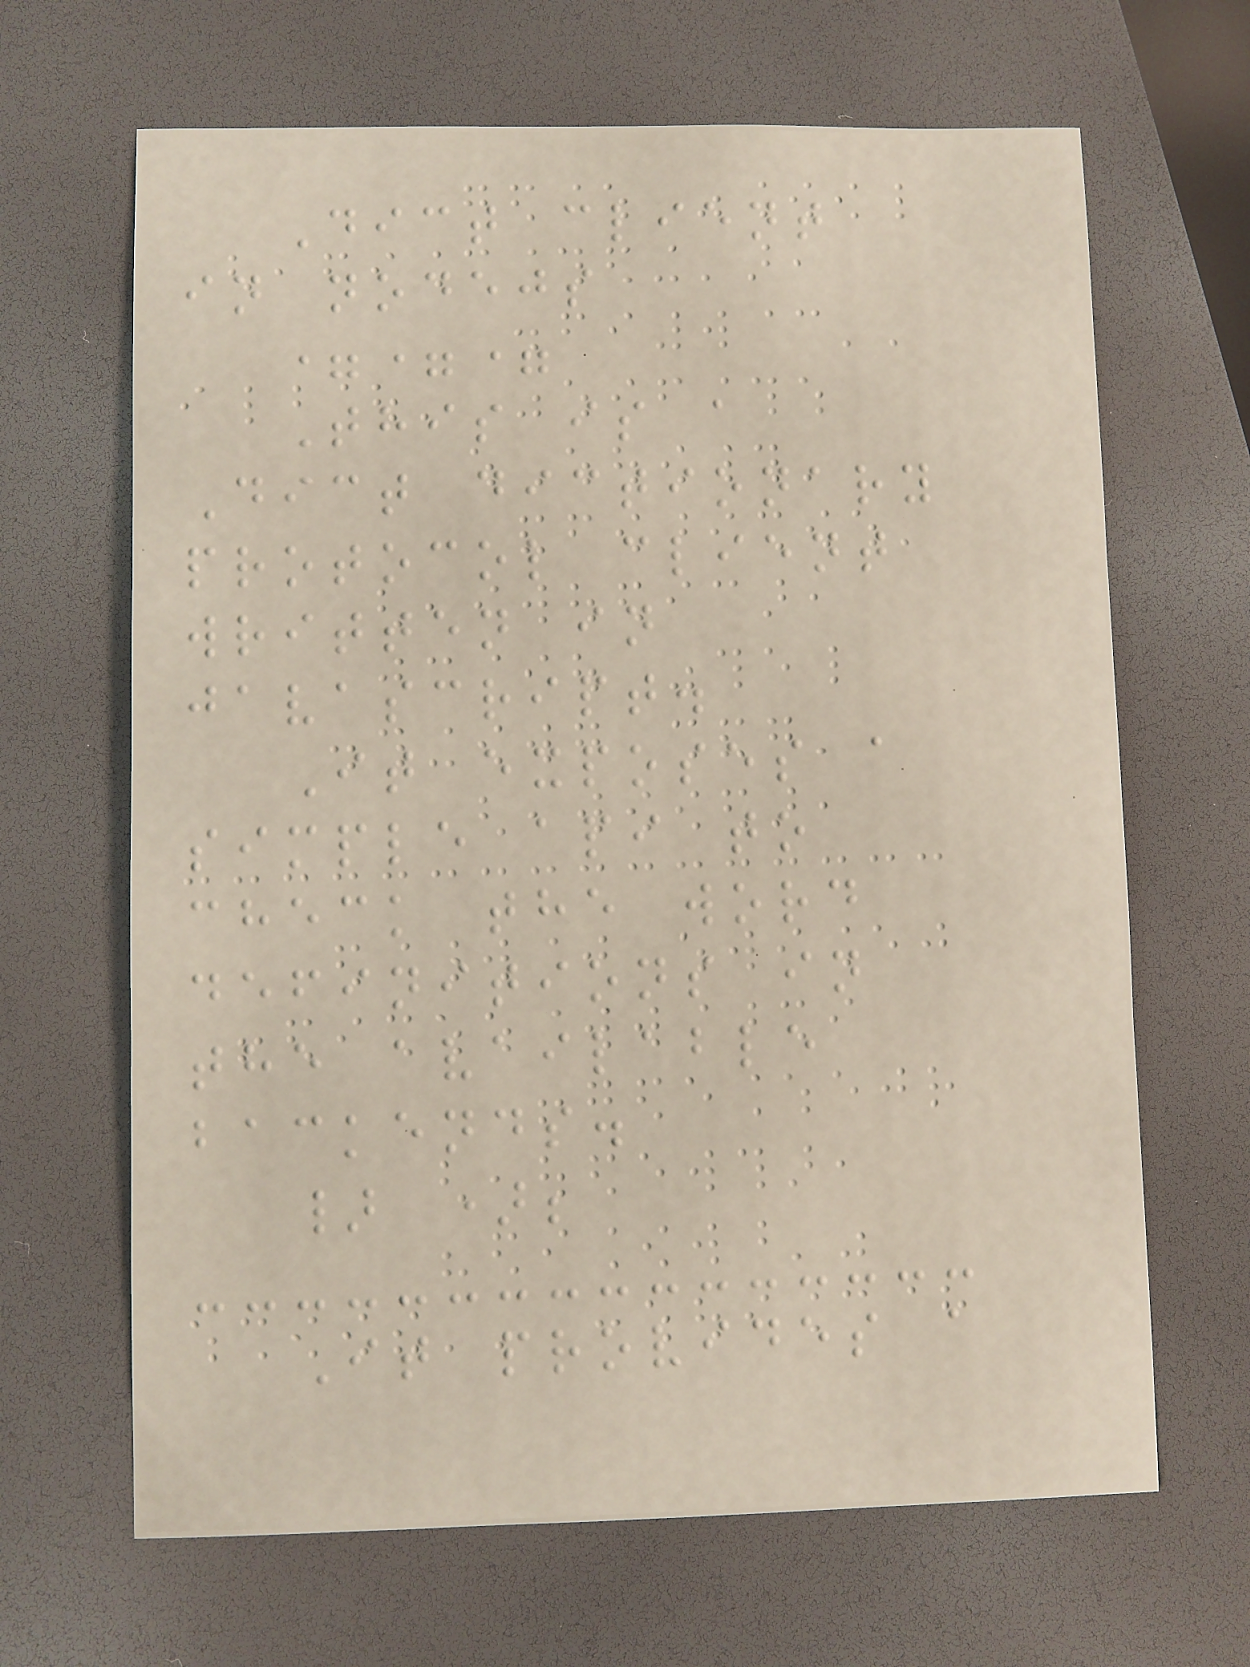Dict client
in nodejs
===
This is a
Dict dictionary
protocol client
written in
javascript.
It exposes a
simple api to
check the word
definitions in
the available
backends.
} );
It provides a
